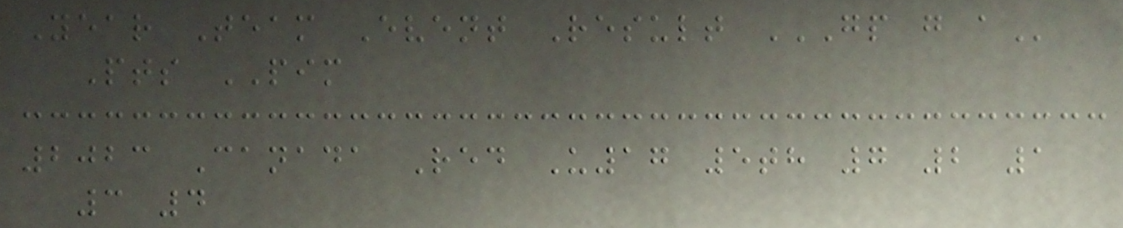Year Team Event Result GP G A
Pts PIM
2023 Canada Red U17 5th 7 2 1
3 4
